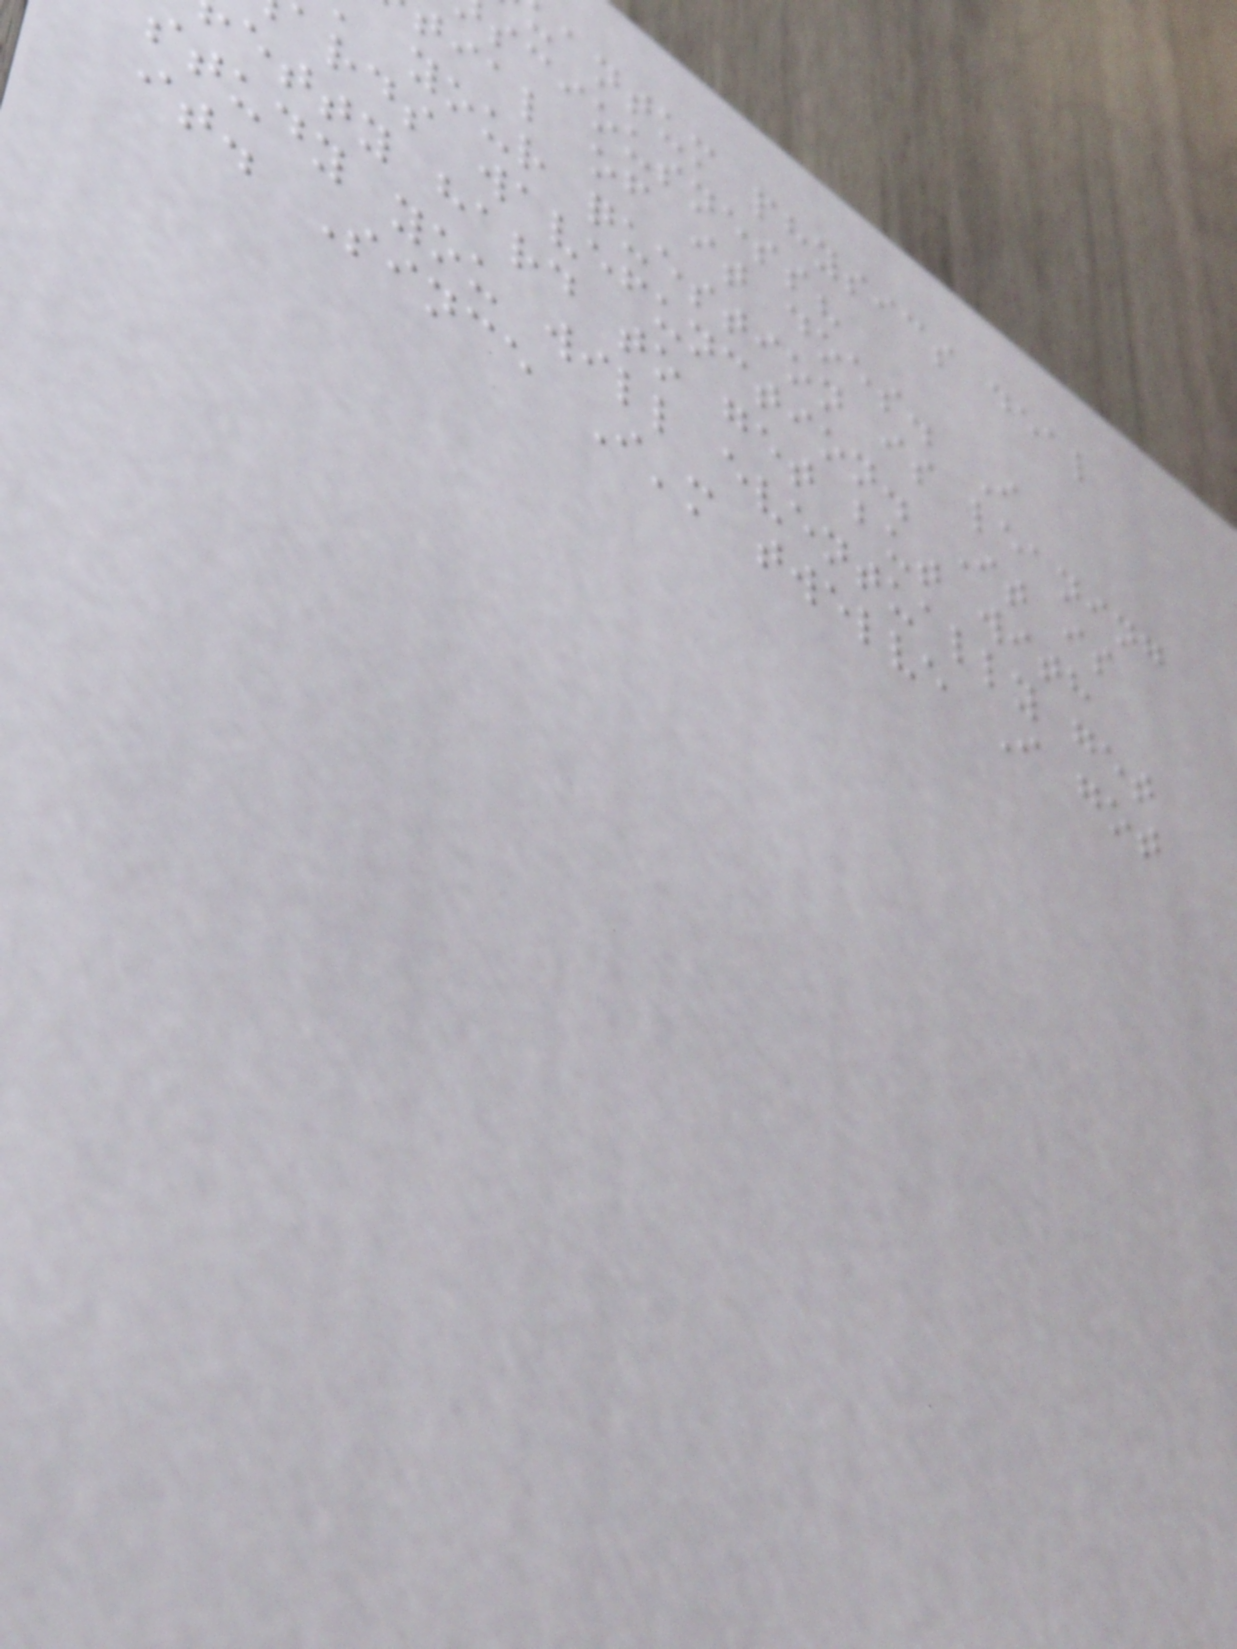antum physics deal
sciousness?
ial of it does. I
your question is leaning
rds wavefunction. It is
etty hard to get but with
study you will eventually get
it. Since I'm twelve I got
